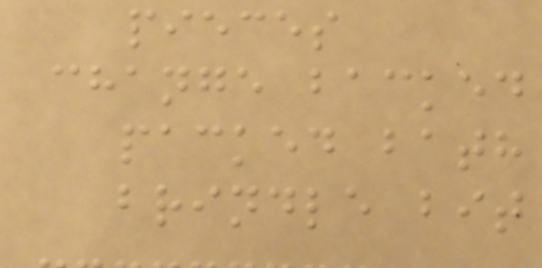pieces
change backed
packed bath
brindle bit
